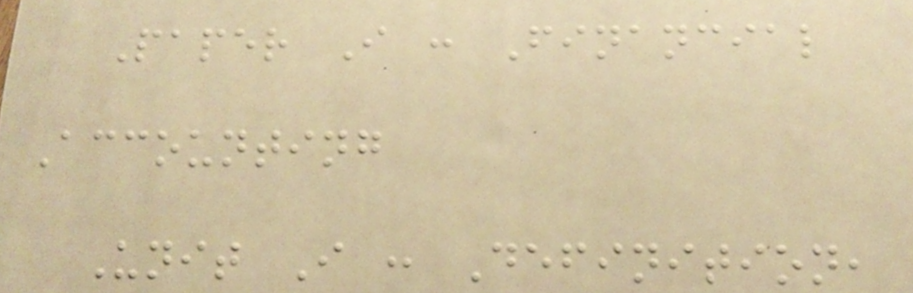Paper I : Financial
Accounting
Unit I : Definition,
